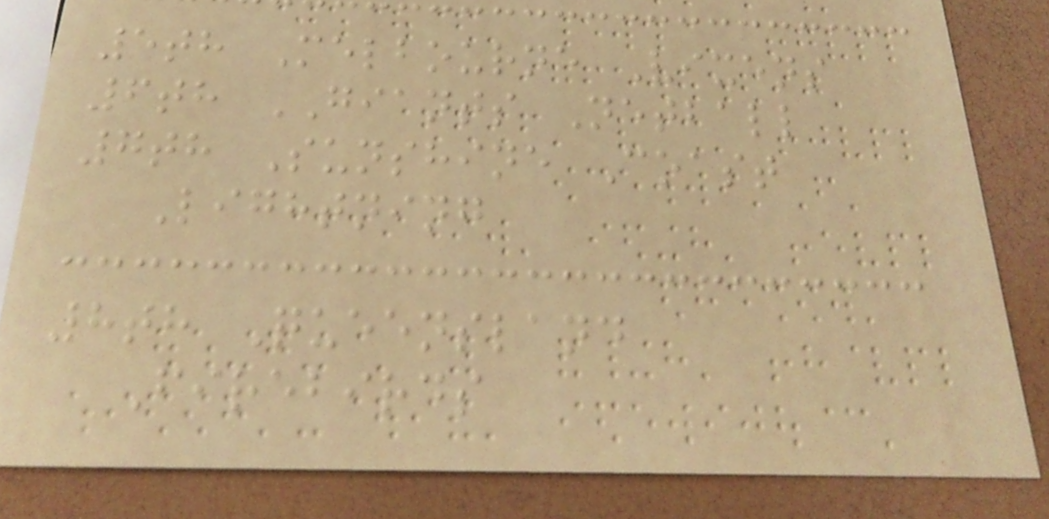5th Melbourne Vixens
6th GIANTS Netball
7th Sunshine Coast
Lightning
8th Queensland
Firebirds
